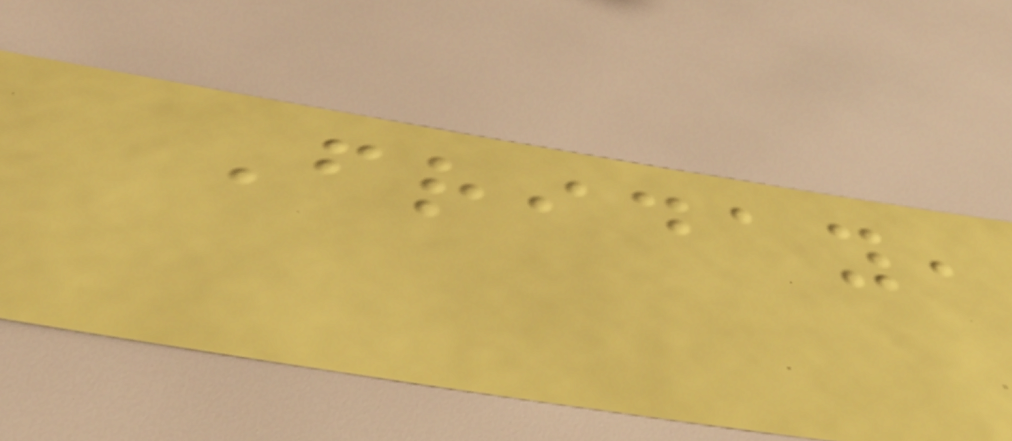Friday,
